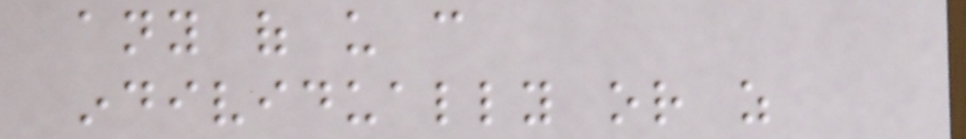any of us can
individually or as
